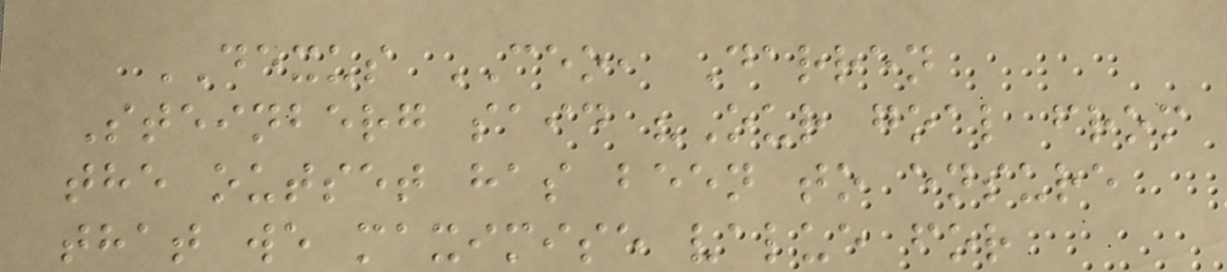DEXUS CEO, Darren
Steinberg said "Our goal from
the outset has been to ensure
that we maximise value for
